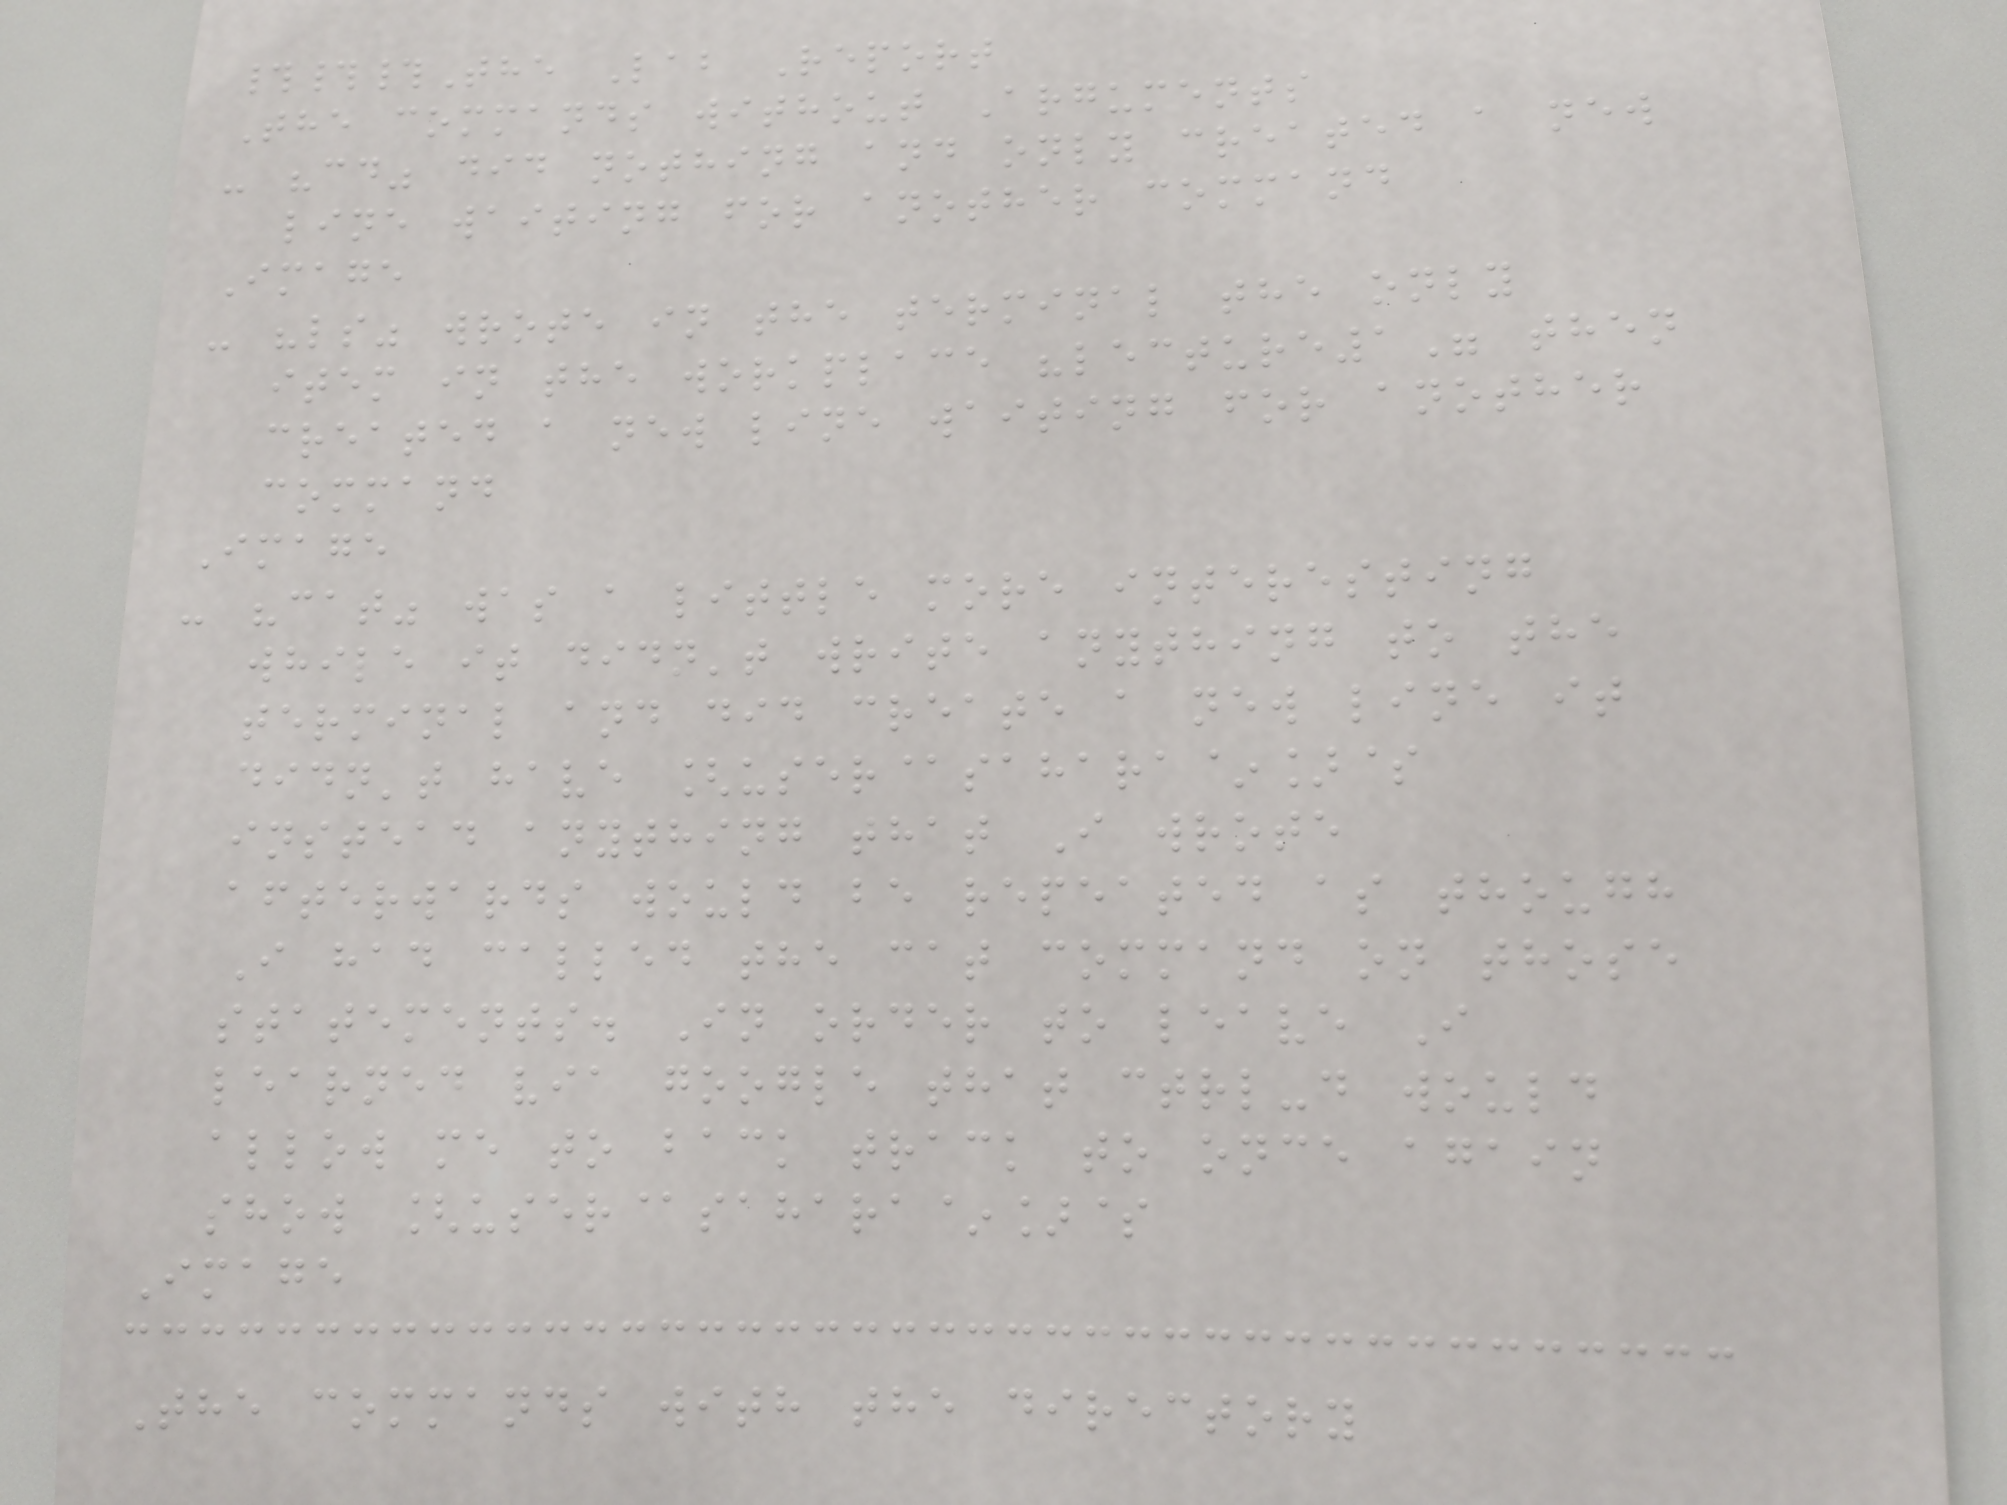###The Lab Report
The commands without Arguments
- "cd" did nothing and only created a new
line waiting for another command
Image
- "ls" wrote in the terminal the only
item in the workplace "lecture1" then
created a new line waiting for another
command
Image
- "cat" was a little more interesting
while it didn't write anything to the
terminal and did create a new line it
didn't have [user@sahara~]$
instead anything that I wrote
afterwards would be repeated as though
I had called the cat command on those
statements. In order to leave I
learned via google that ctrl-d would
allow me to back track to once again
show [user@sahara~]$
Image
The commands with the directory
